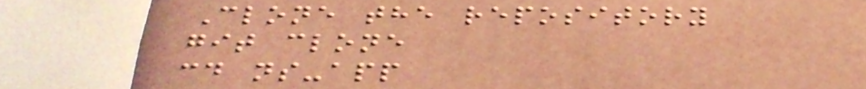Clone the repository
git clone
cd ns-app
